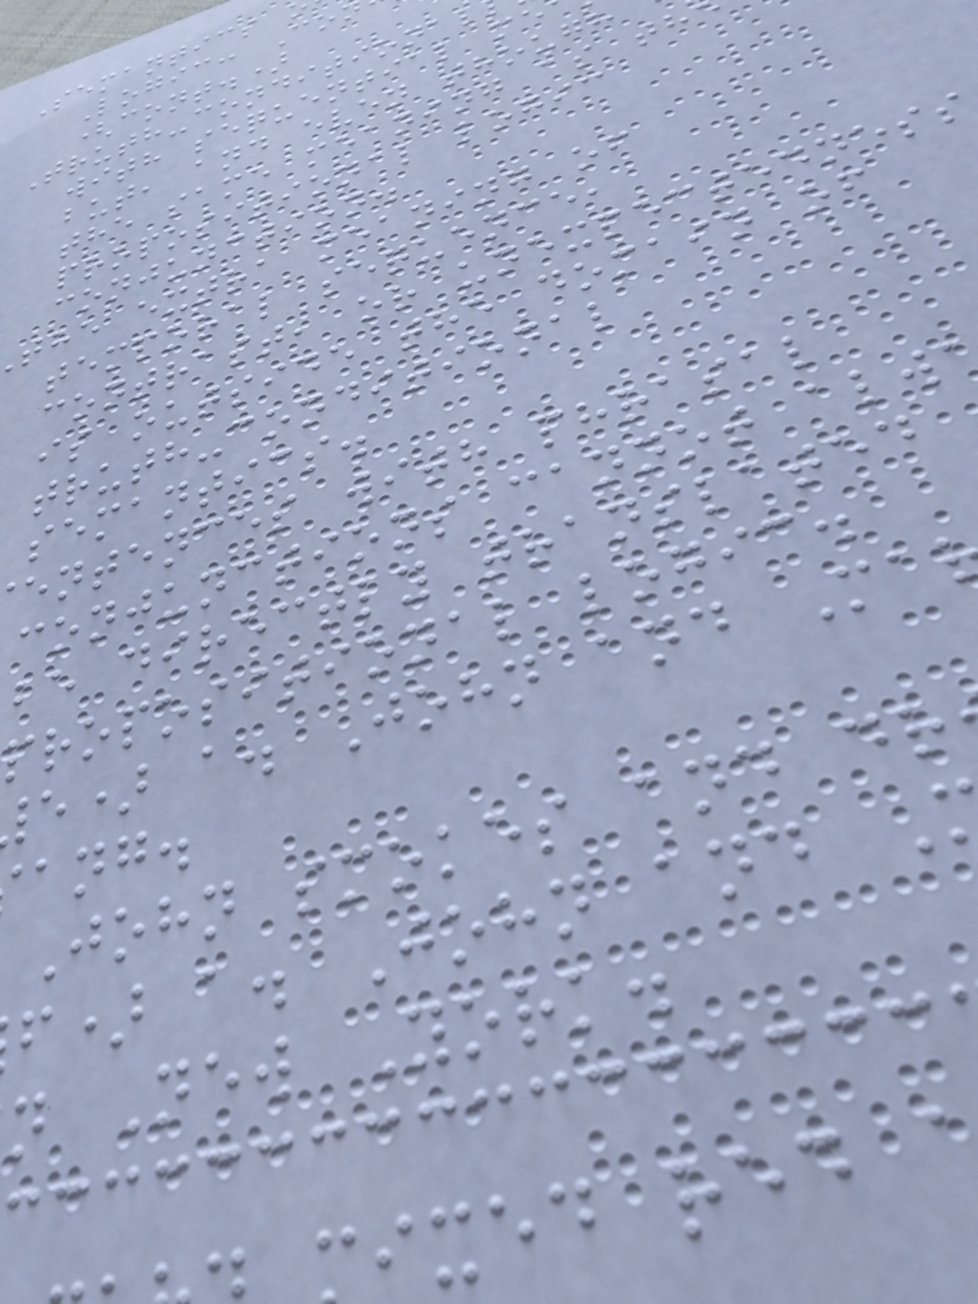Semantics
Logic: Co
(cont.)
Truth-conditional
with sequential me
but, and even though
the same meaning as th
propositional logic
conjunction.
the extra meaning of
temporal sequence,
contrast, or unexpectedness
is outside the domain of
truth-conditional
semantics.
entences with phrasal
conjunctions cannot alw
be directly translated
propositional logic.
e) a. John and Ma
ang.
John smokes and dr
f) a. John and
n New York.
ixed red
